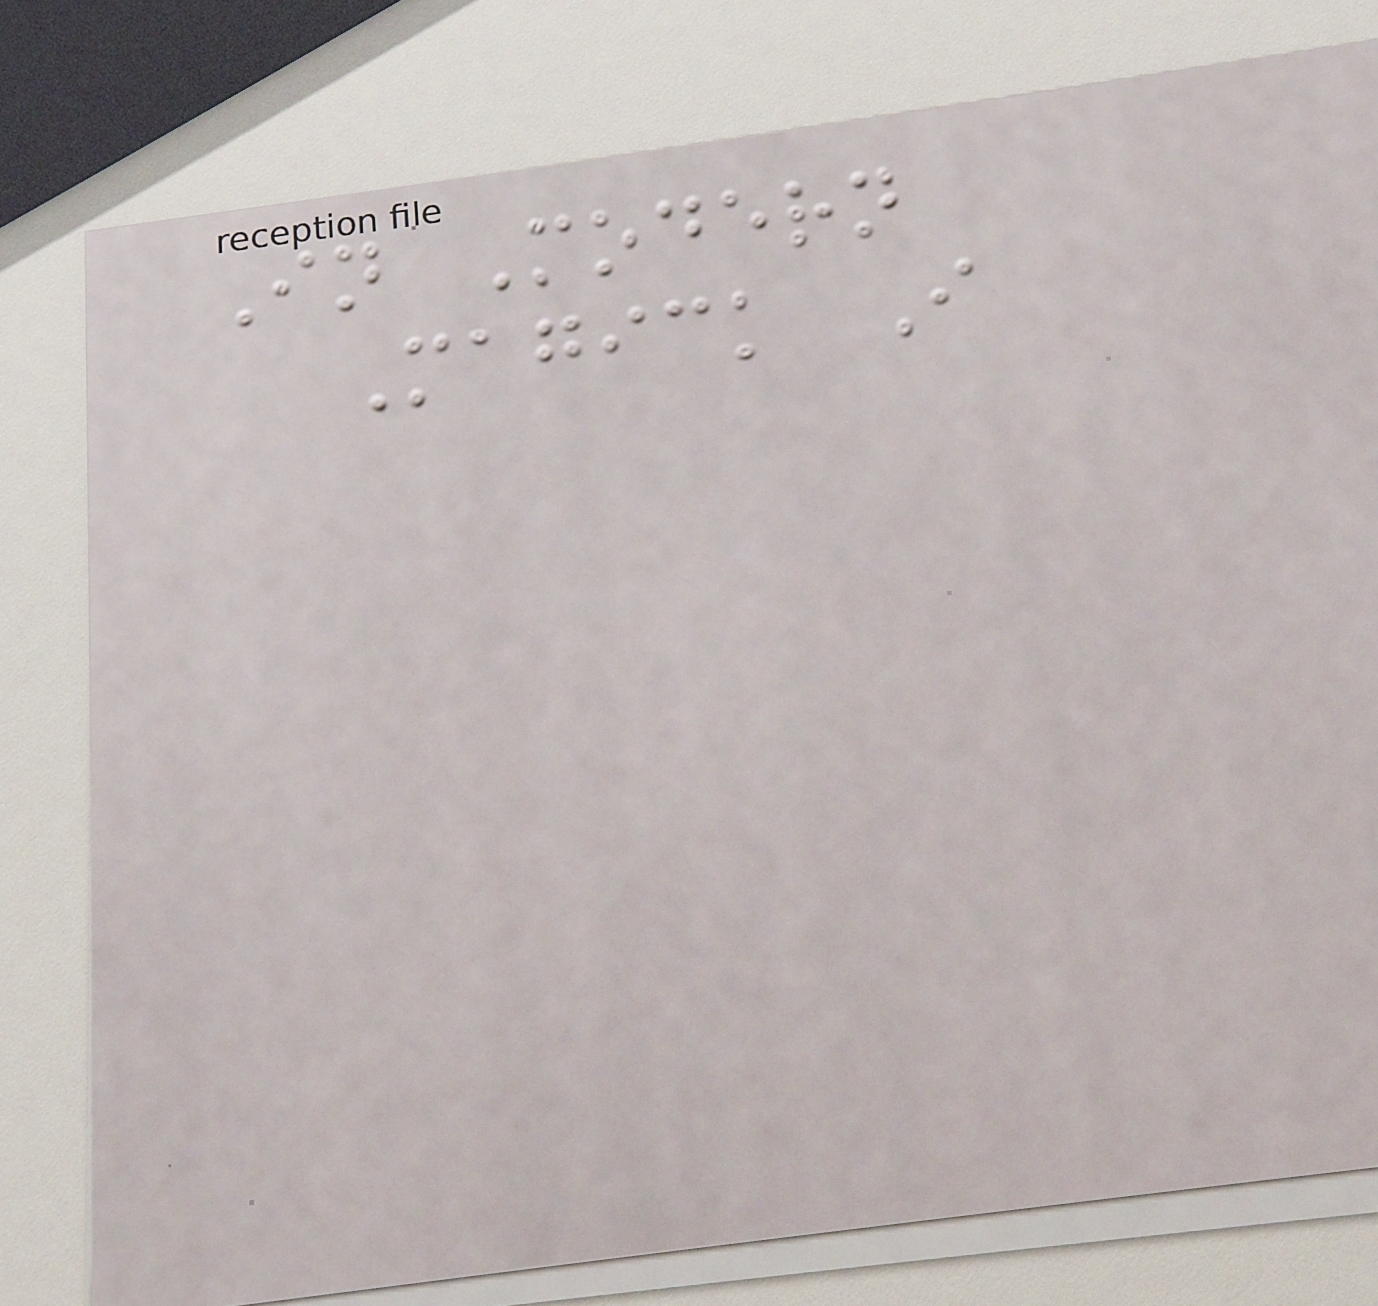In Modern
Magick I
